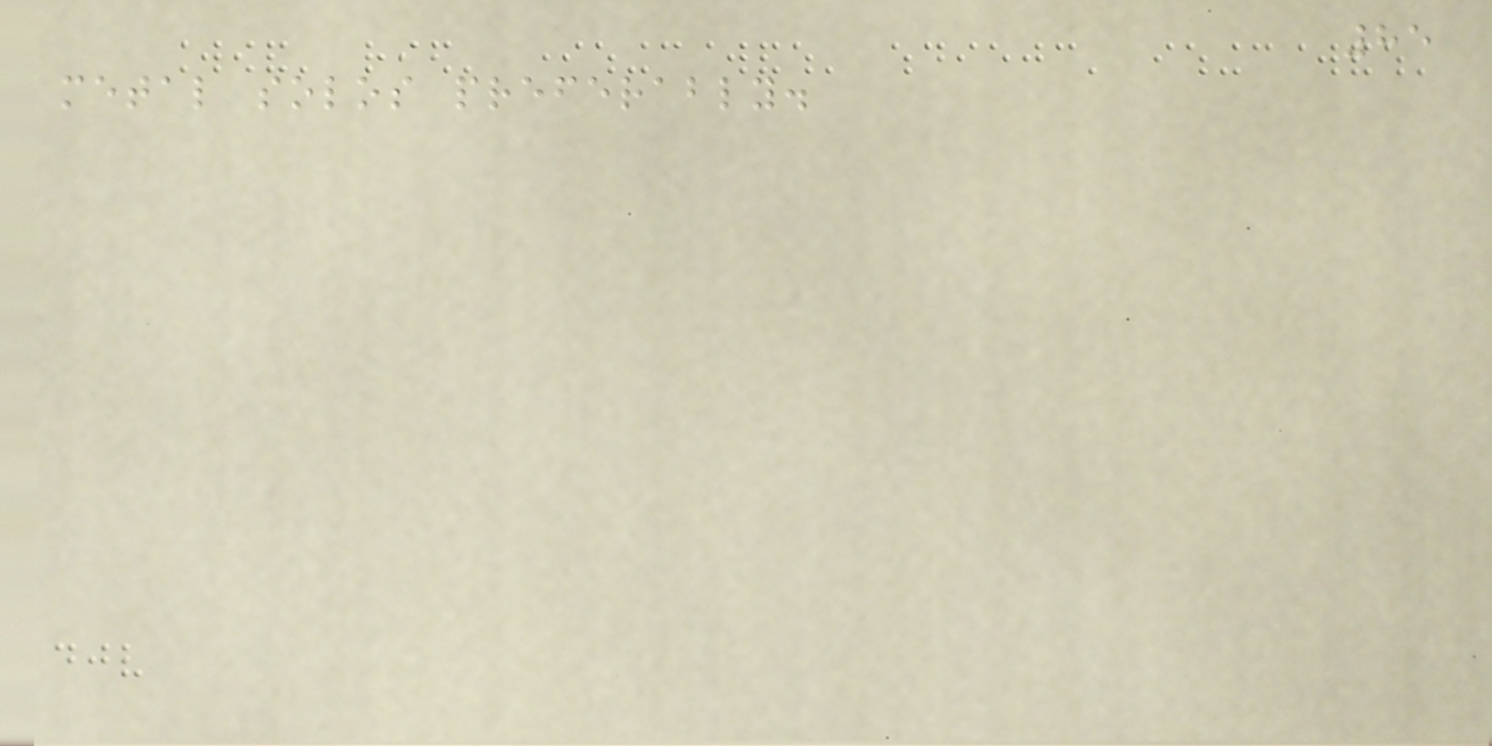85
metal solos preferably.
